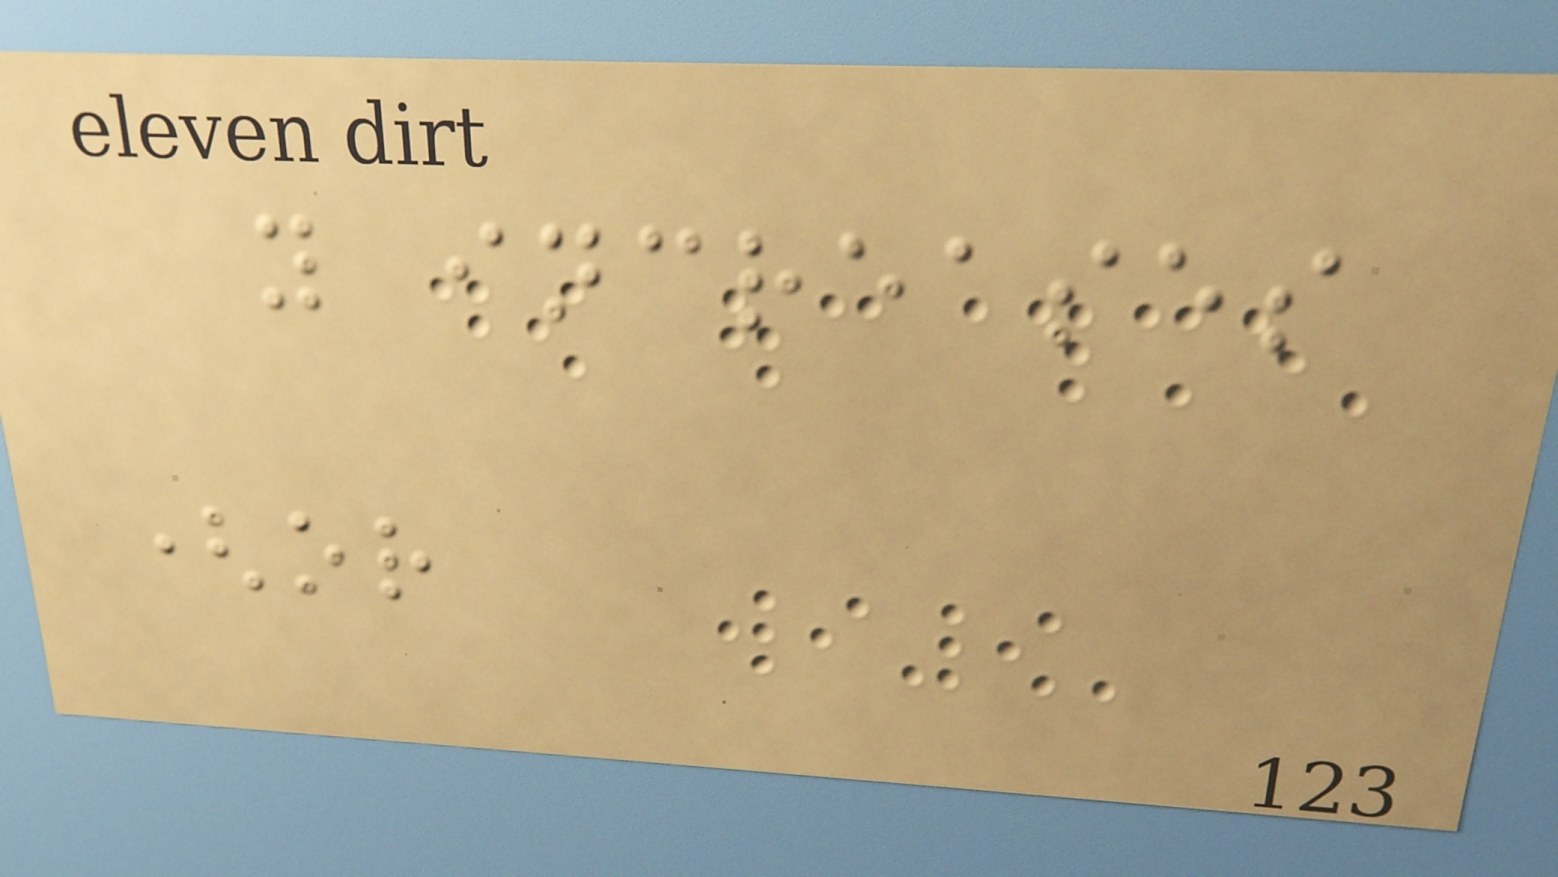y increases
(or
